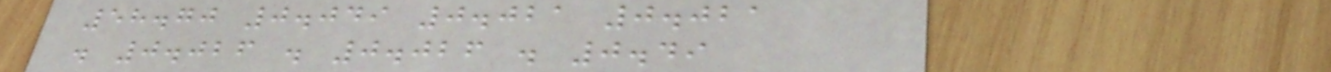58.70 0.049 0.021 0.021
. 0.026 . 0.026 . 0.49
